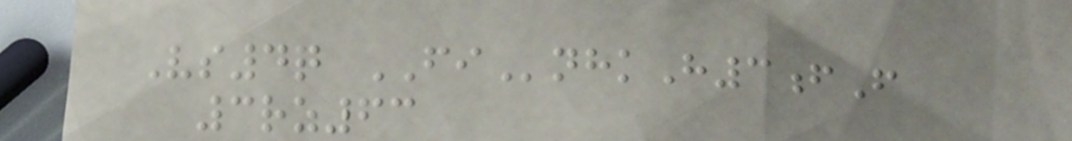Vs4q FInhkH3fF
3rz63
